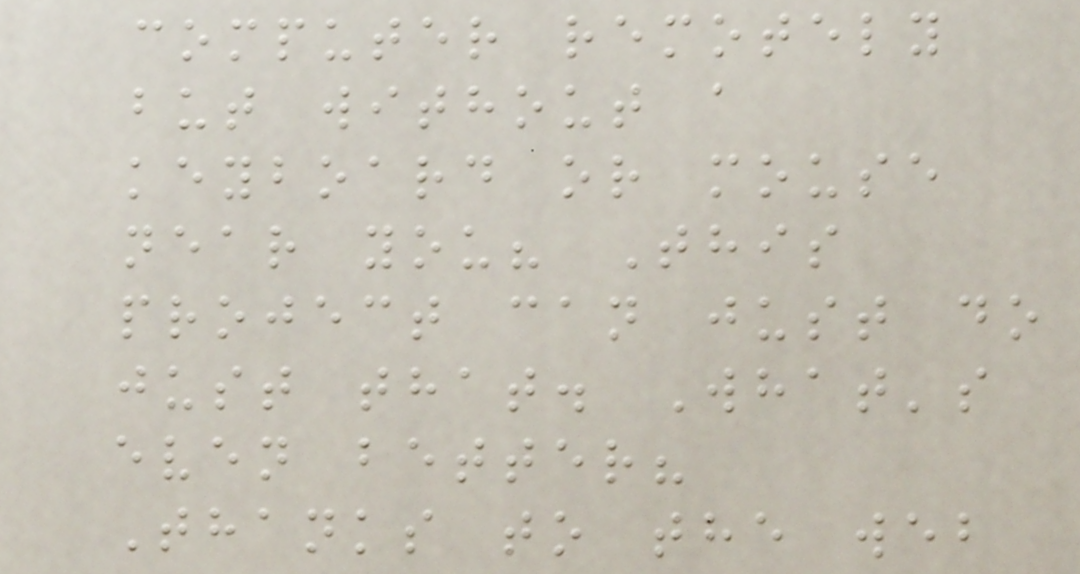computer remotely
but without a
keyboard or mouse
near you? This
project can just do
just that. What's
even better?
Thanks to the web
